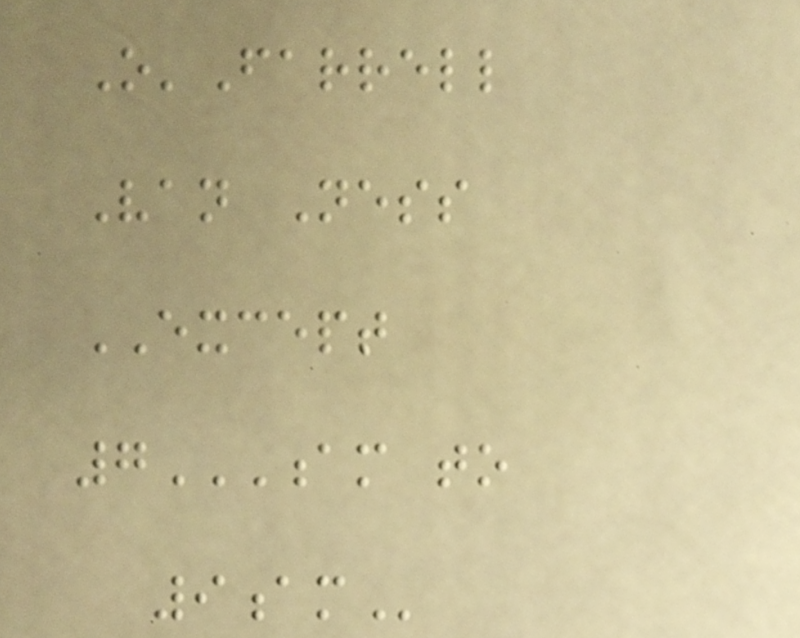O'Farrell
Van Ness
EXCEPT
7AM TO
9AM
